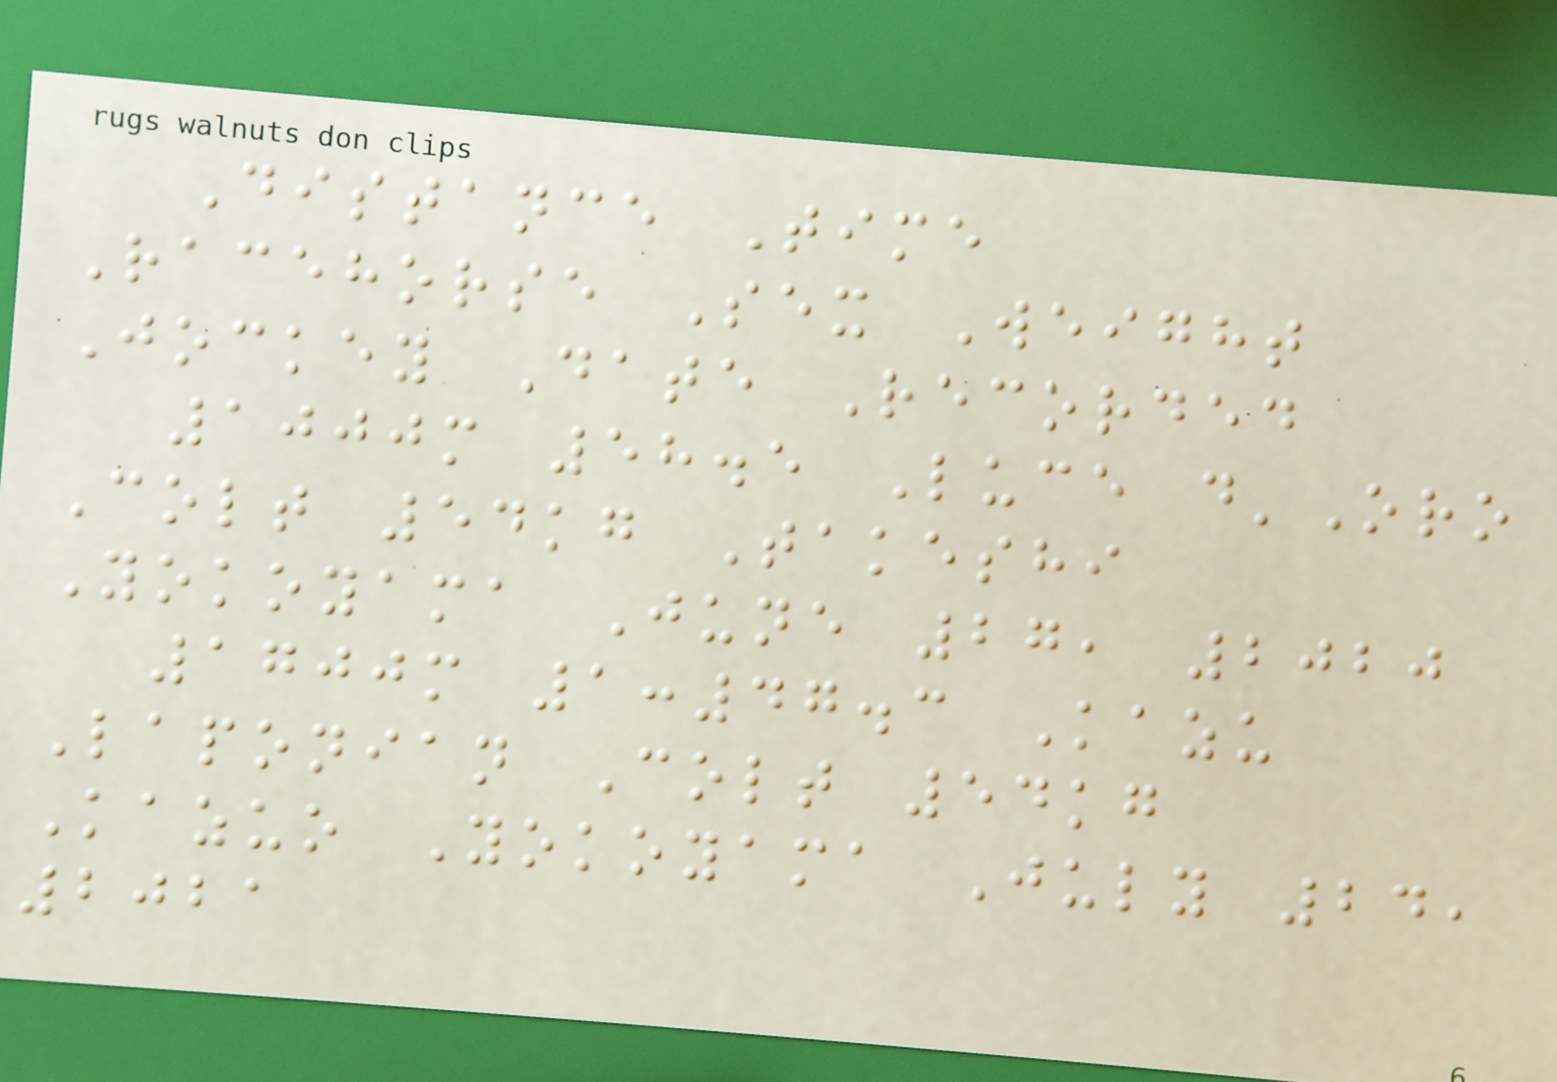Distance Time
Racehorse Sex Weight
Jockey Date Recorded
1000m 58.5 Luce d'Oro
Colt 54kg Takeshi
Yokoyama June 27, 2020
1700m 1:47.3 Kazu
Laponian Colt 54kg
Kazuo Yokoyama July 24,
2021
